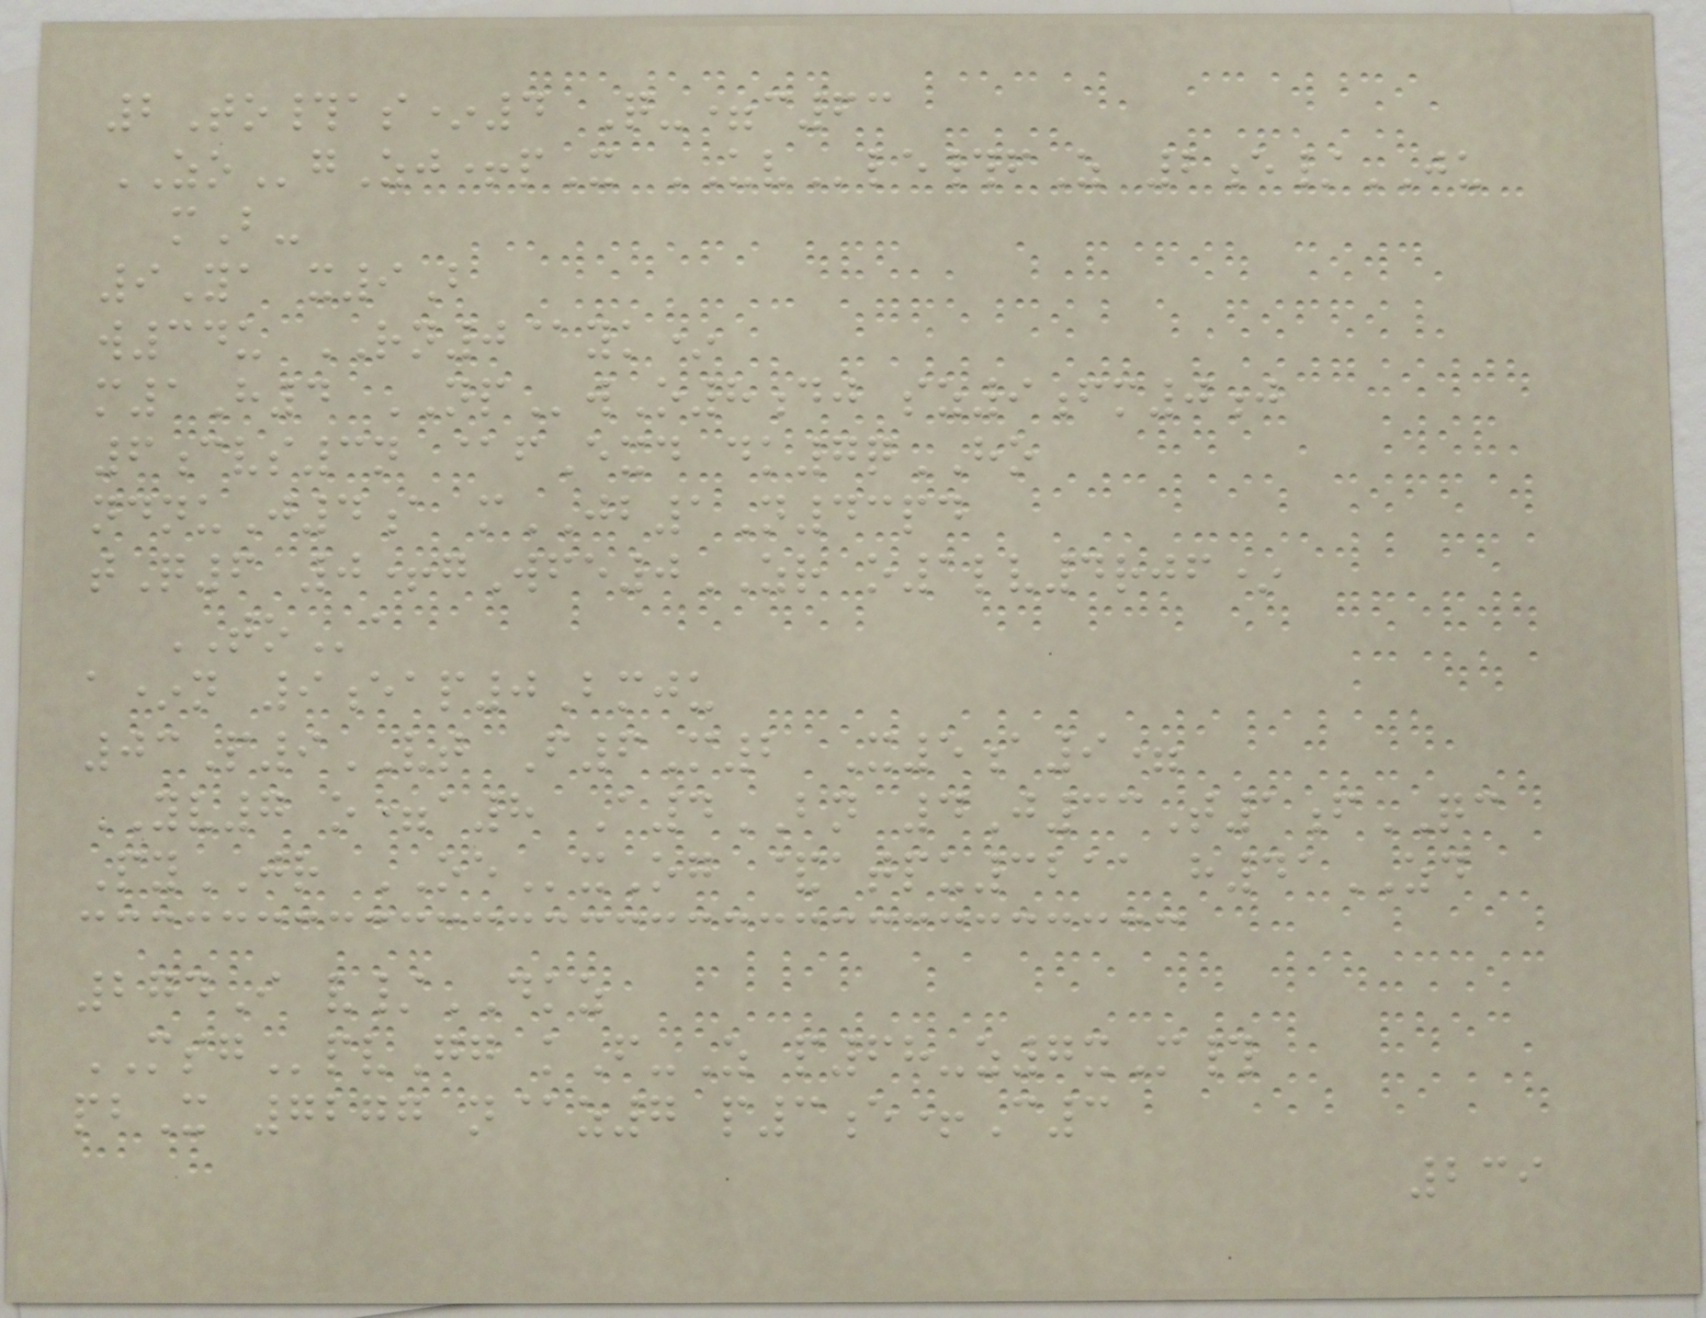2To#as*4 Q-=c63
ZOgZj+pX UVle#fZ 2e/JU
mB-
9Ya x9B
w34u RN0@yk*
m1H4 NPwO8dj sz9fm0j
6cvs3n @fExd dk7qHO
ndnuJ4a mJB1N43pd
tQ6 0+gWfe0ZR o1lv4rjf*
TOa
a*n 9eap0Bmju
03P9VT F6M2 X5a9=
YV7 o=a8 A4BN 4J33T1fQC
PyJR OExOg &atpu3211 h41ZD
274I v/DKZ
MSGpvGg kF-Z p68-z7xM#
pbX 7277 n@z7 p3e+C3
239
